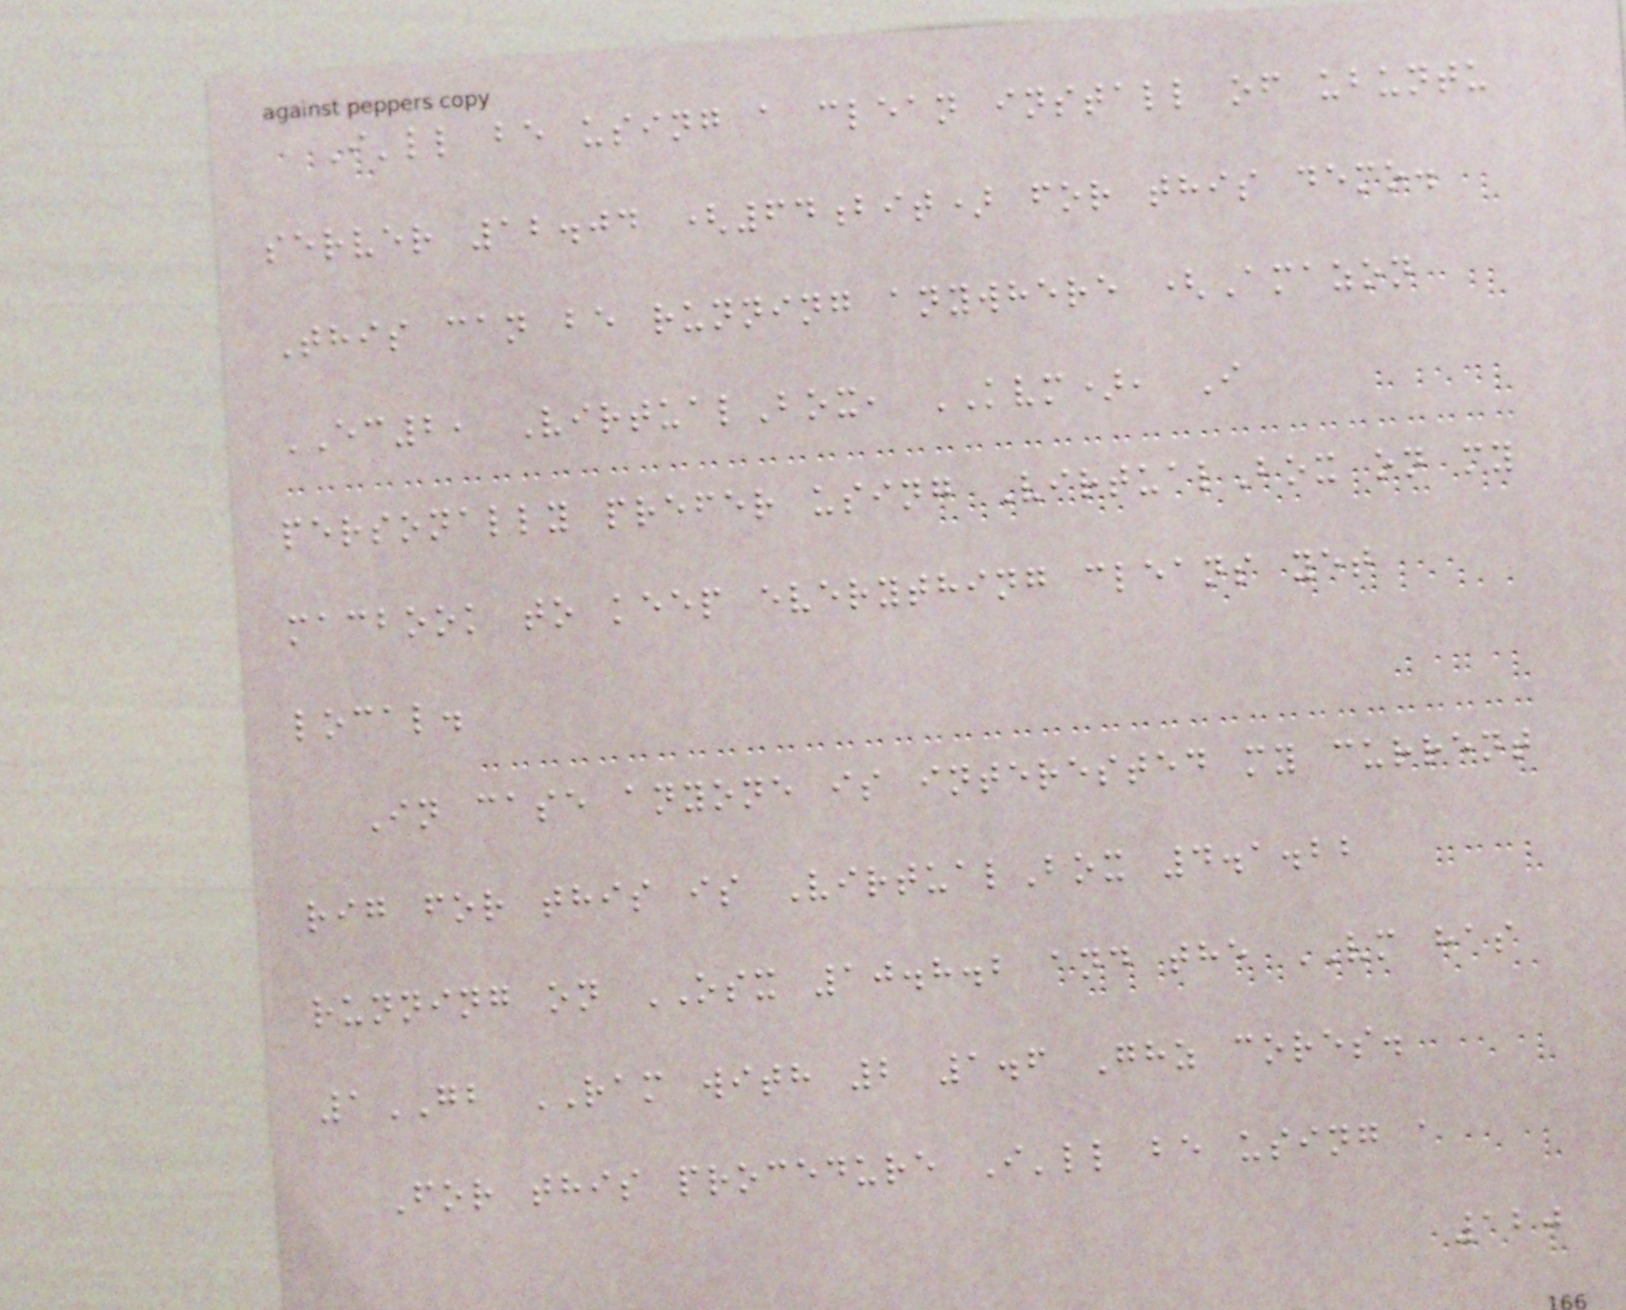I'll be using a clean install of ubuntu
server 12.04 (64bit) for this demo.
This can be running anywhere (Amazon
EC2, VirtualBox, KVM), I
personally prefer using VirtualBox on my
macbook to keep everything cleans yet
local.
In case anyone is interested my current
rig for this is VirtualBox 4.1.22
running on OSX 10.8.2 and the VM has
1GB RAM with 2 1.6 Ghz cores.
For this procedure I'll be using a
120
